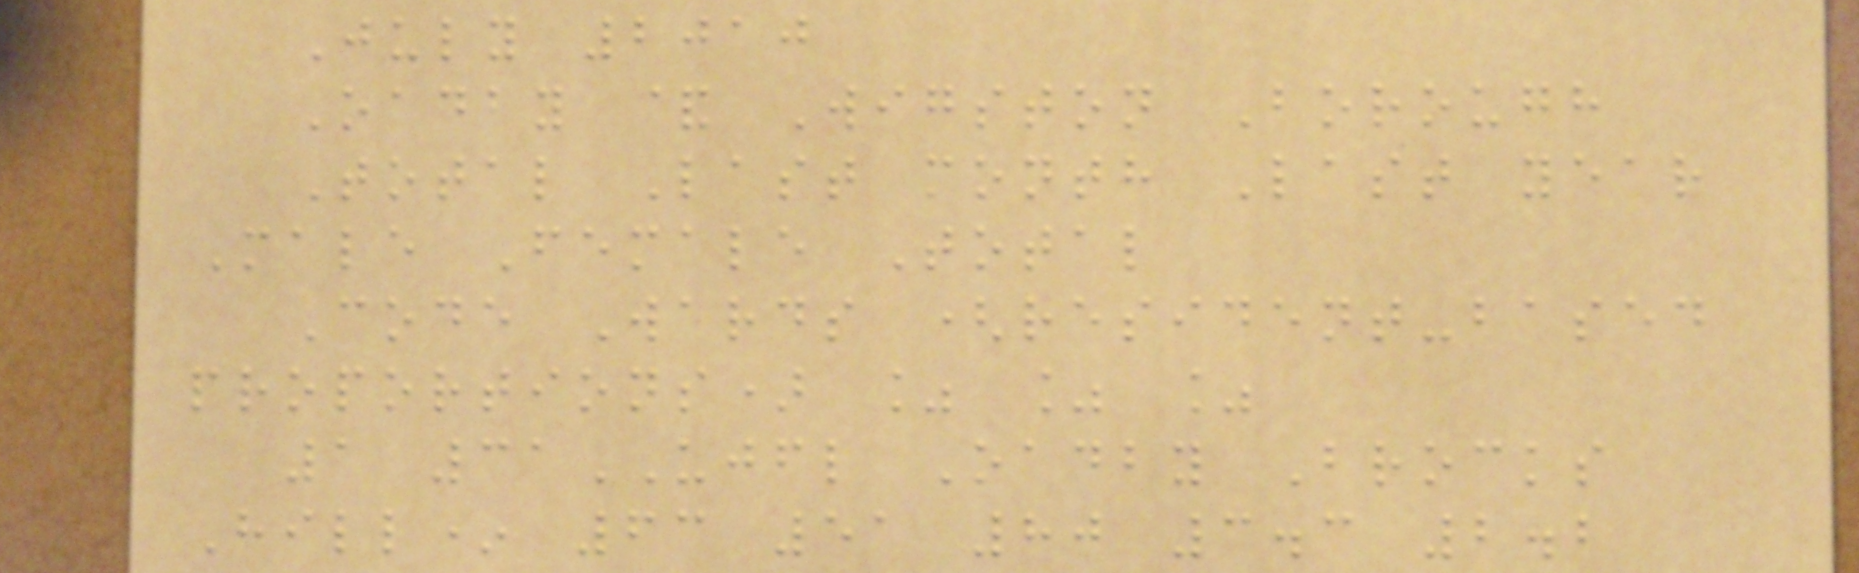July 2010
Oadby & Wigston Borough
Total Last month Last year
Male Female Total
Code Wards (resident-based
proportions) % % %
1 31UJFL Oadby Brocks
Hill* 63 51 80 3.3 2.2
